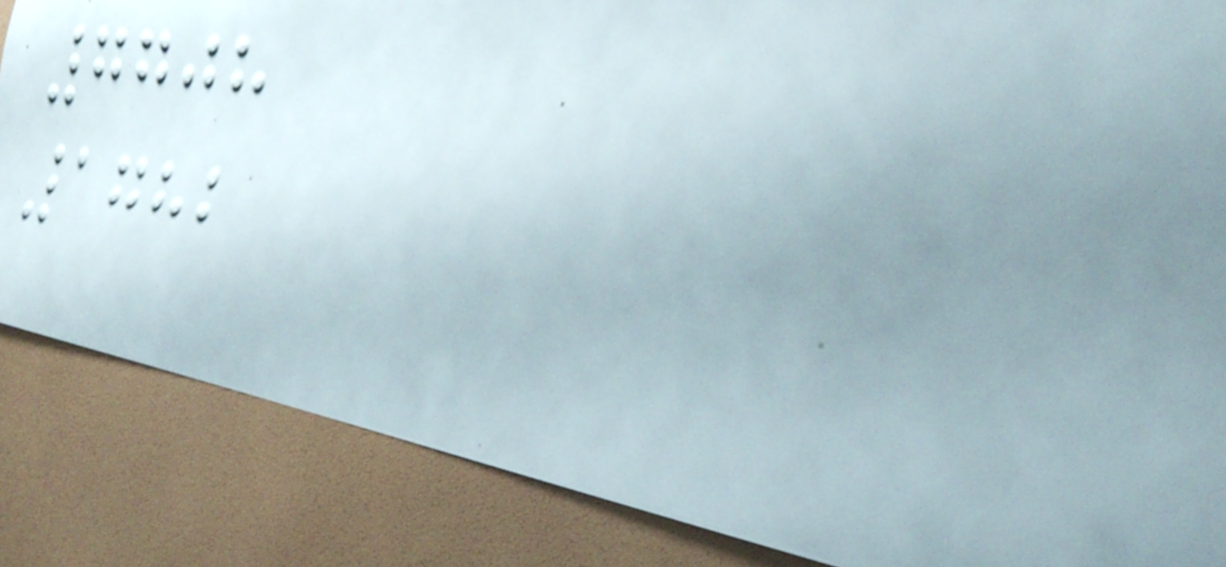7708
1782
